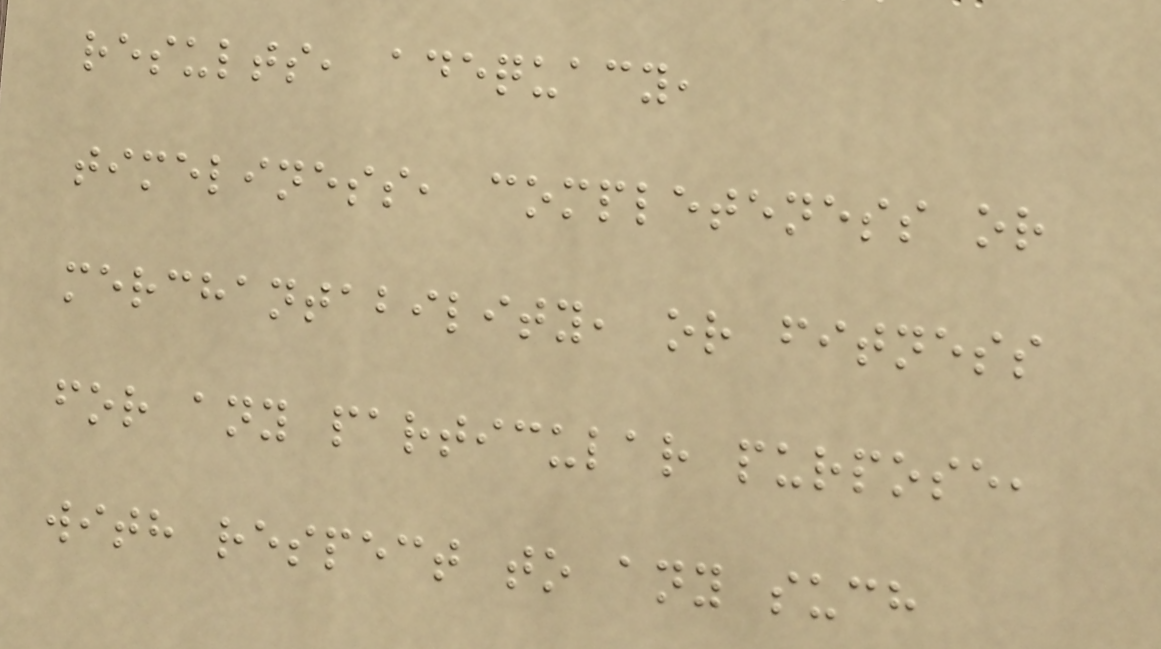results, adequacy,
timeliness, completeness or
merchantability, or fitness
for any particular purpose,
with respect to any such
